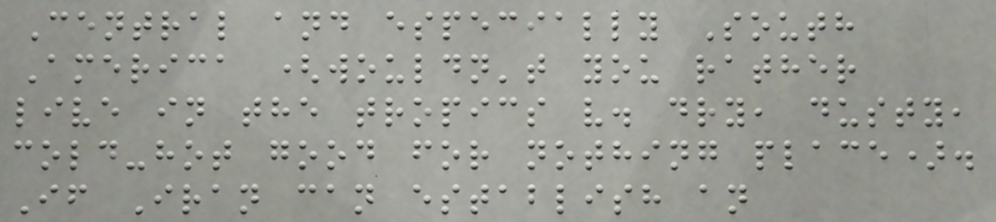Central and especially South
America (wouldn't you rather
live in the tropics v. dry, dusty,
cold-hot good for nothing place).
If Iran can establish an
